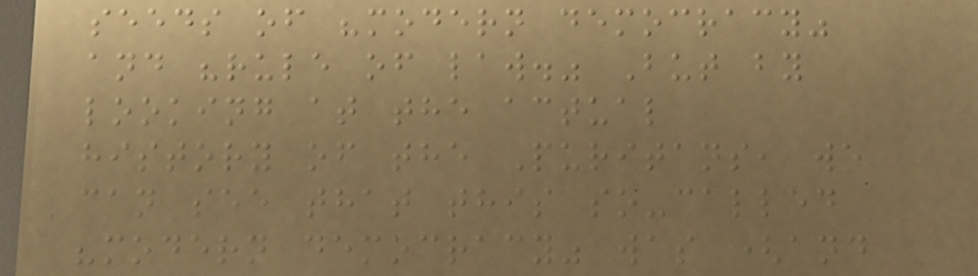seeds of "modern democracy"
and "rule of law." But by
looking at the actual
history of the Puritans, we
can see that this so-called
"modern democracy" was (and
